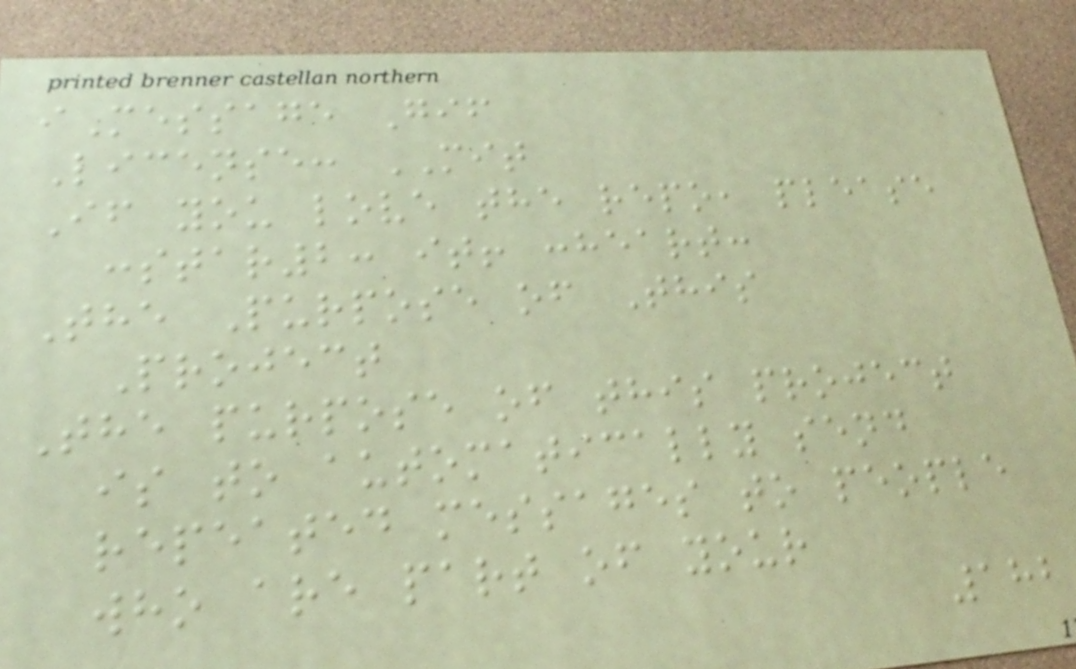iMessage Gif
License: MIT
If you love the repo, please
:star2: it! :heart:
The Purpose of This
Project
The purpose of this project
is to automatically send
repeated messages to people
who are part of your
182
